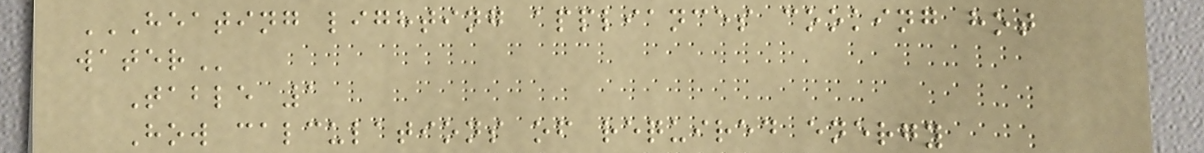HEATING LIGHTING APPLIANCES COOKING HOT
WATER
Table 1
How calculations of required energy
